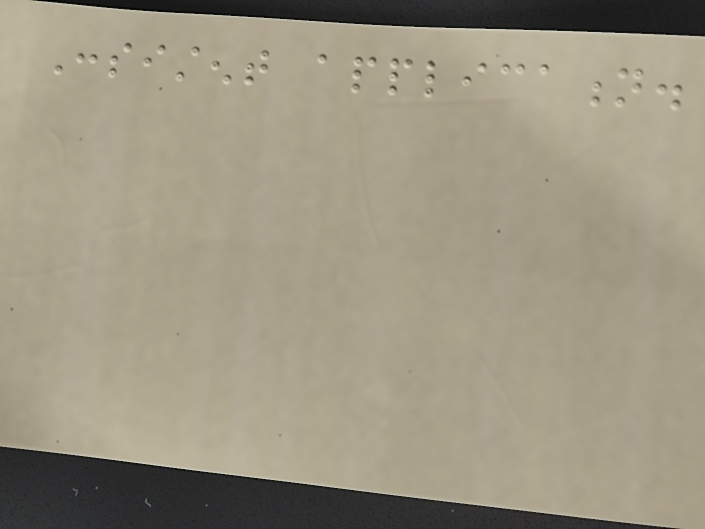Consistent application.
